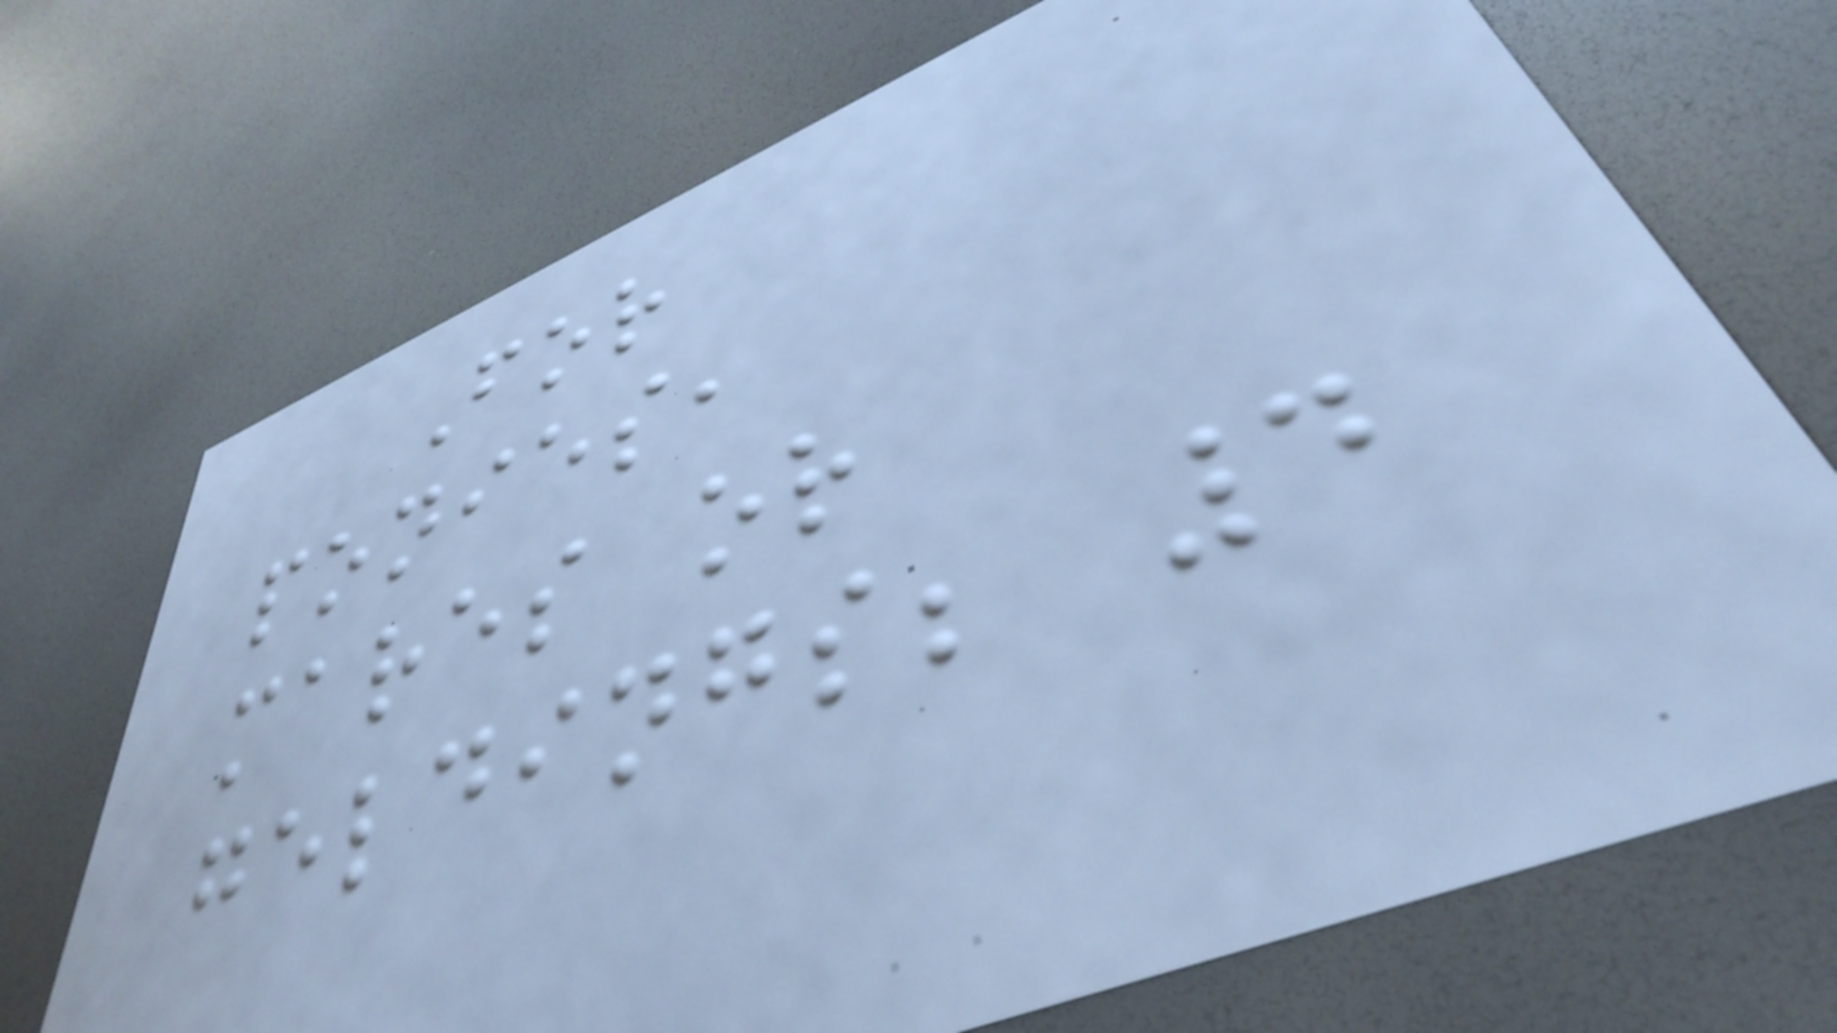For
ponies,
mares or
geldings; 4
